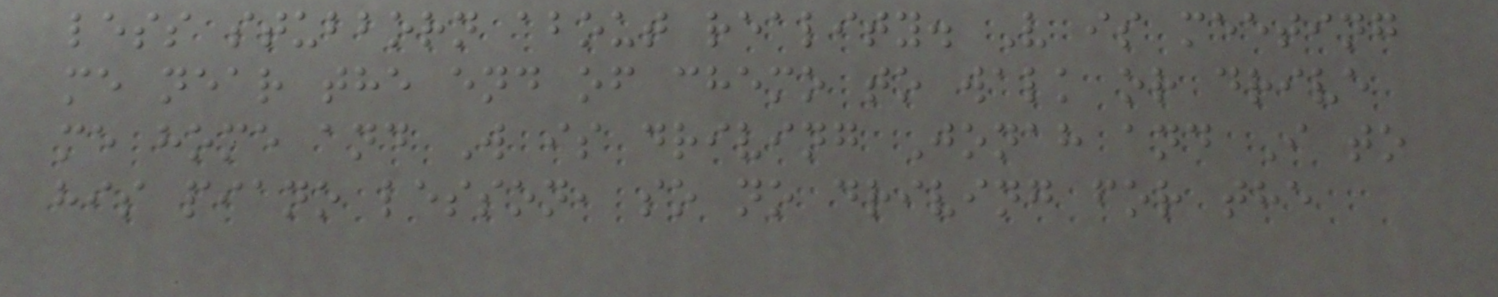less stubborn about reality. V is meeting
me near the end of chemo to walk or drive
me home and W is driving Jonah and I to
his piano lesson, so no driving for the
